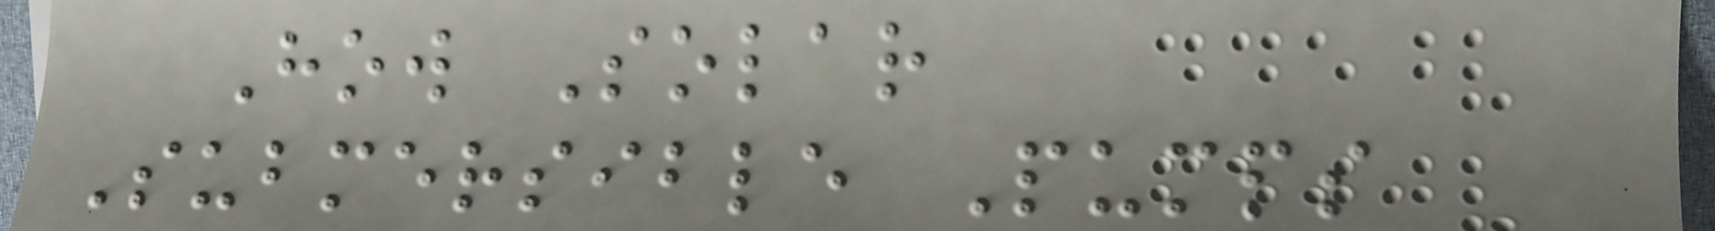How Solar
Submersible Pumps
